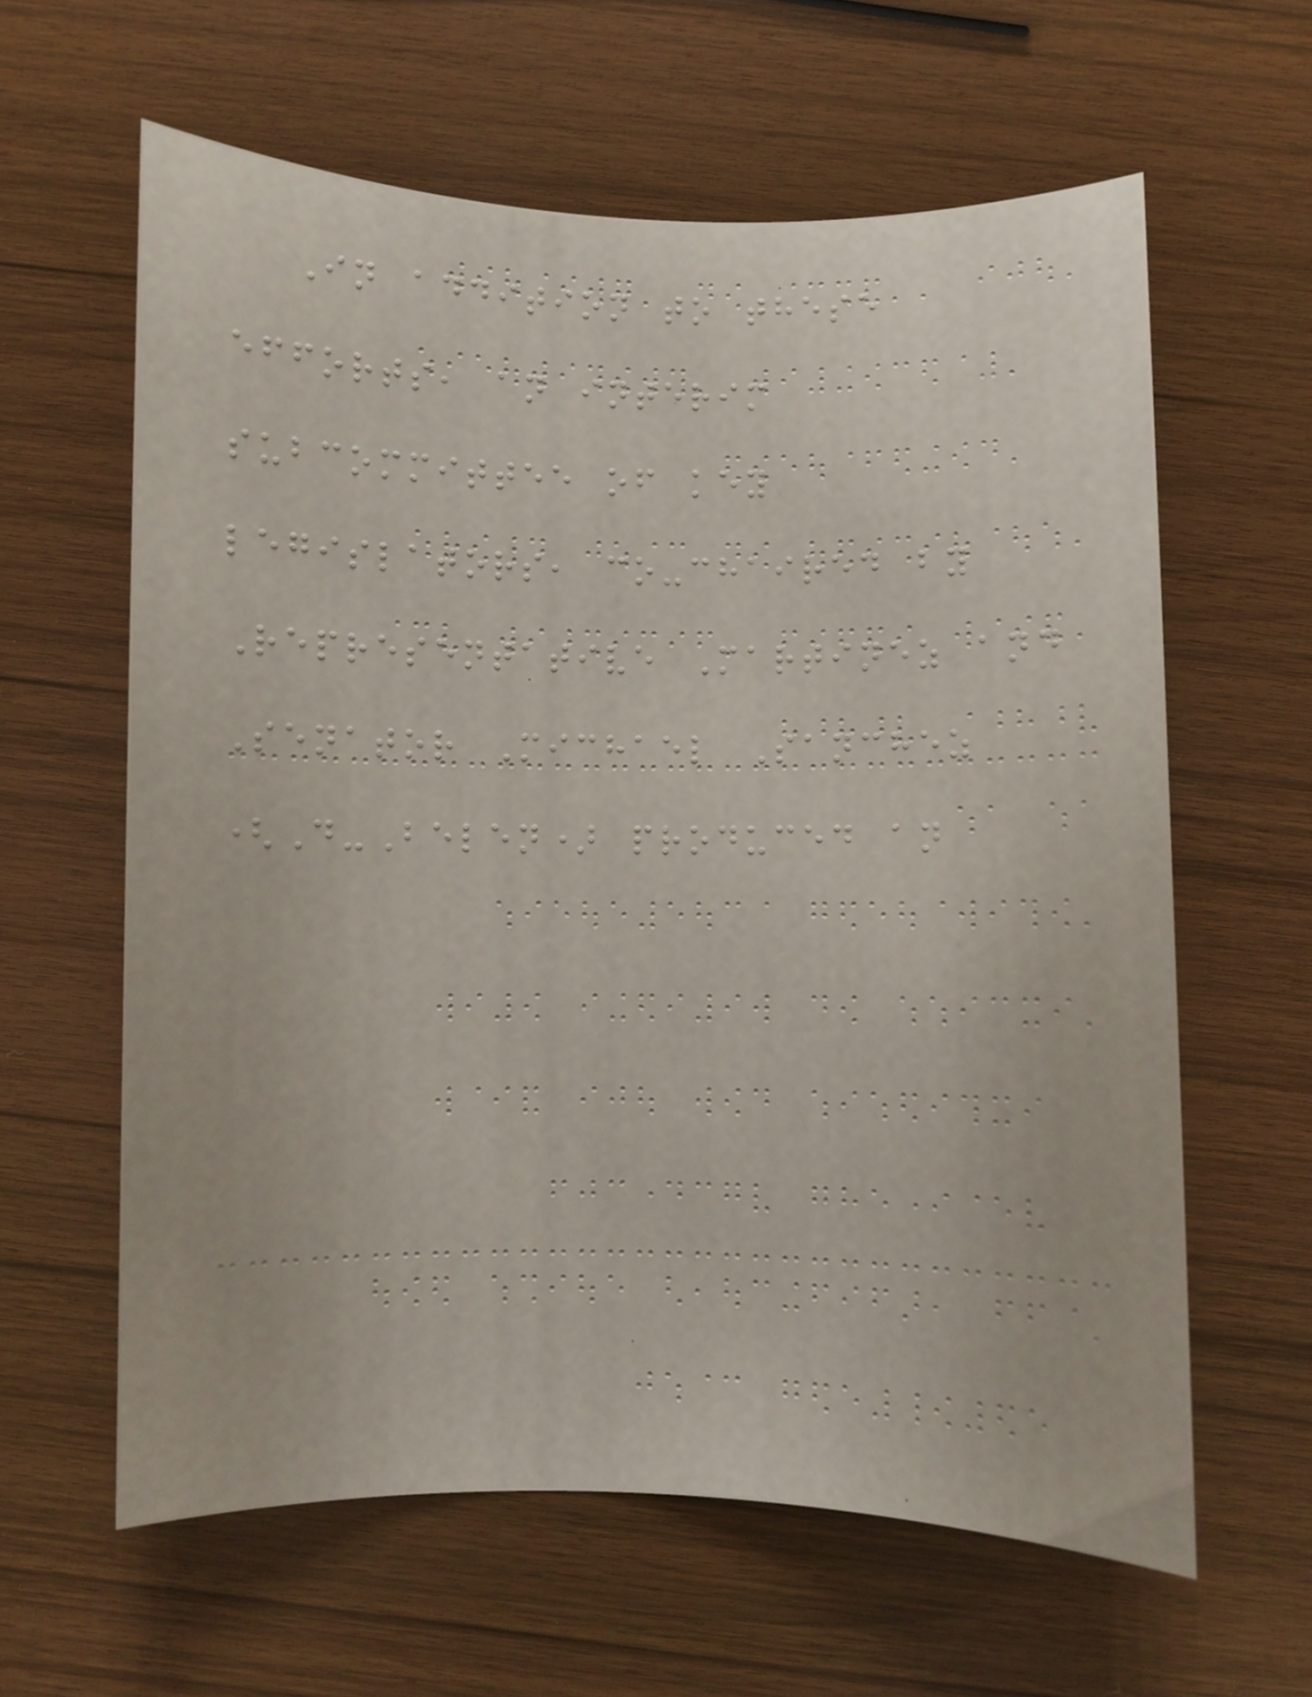In addition to these
efforts, an interim
subcommittee of key
legislators, co-chaired by
Representative Martinez and
Senator Michael Sanchez
(D-Belen) produced an
